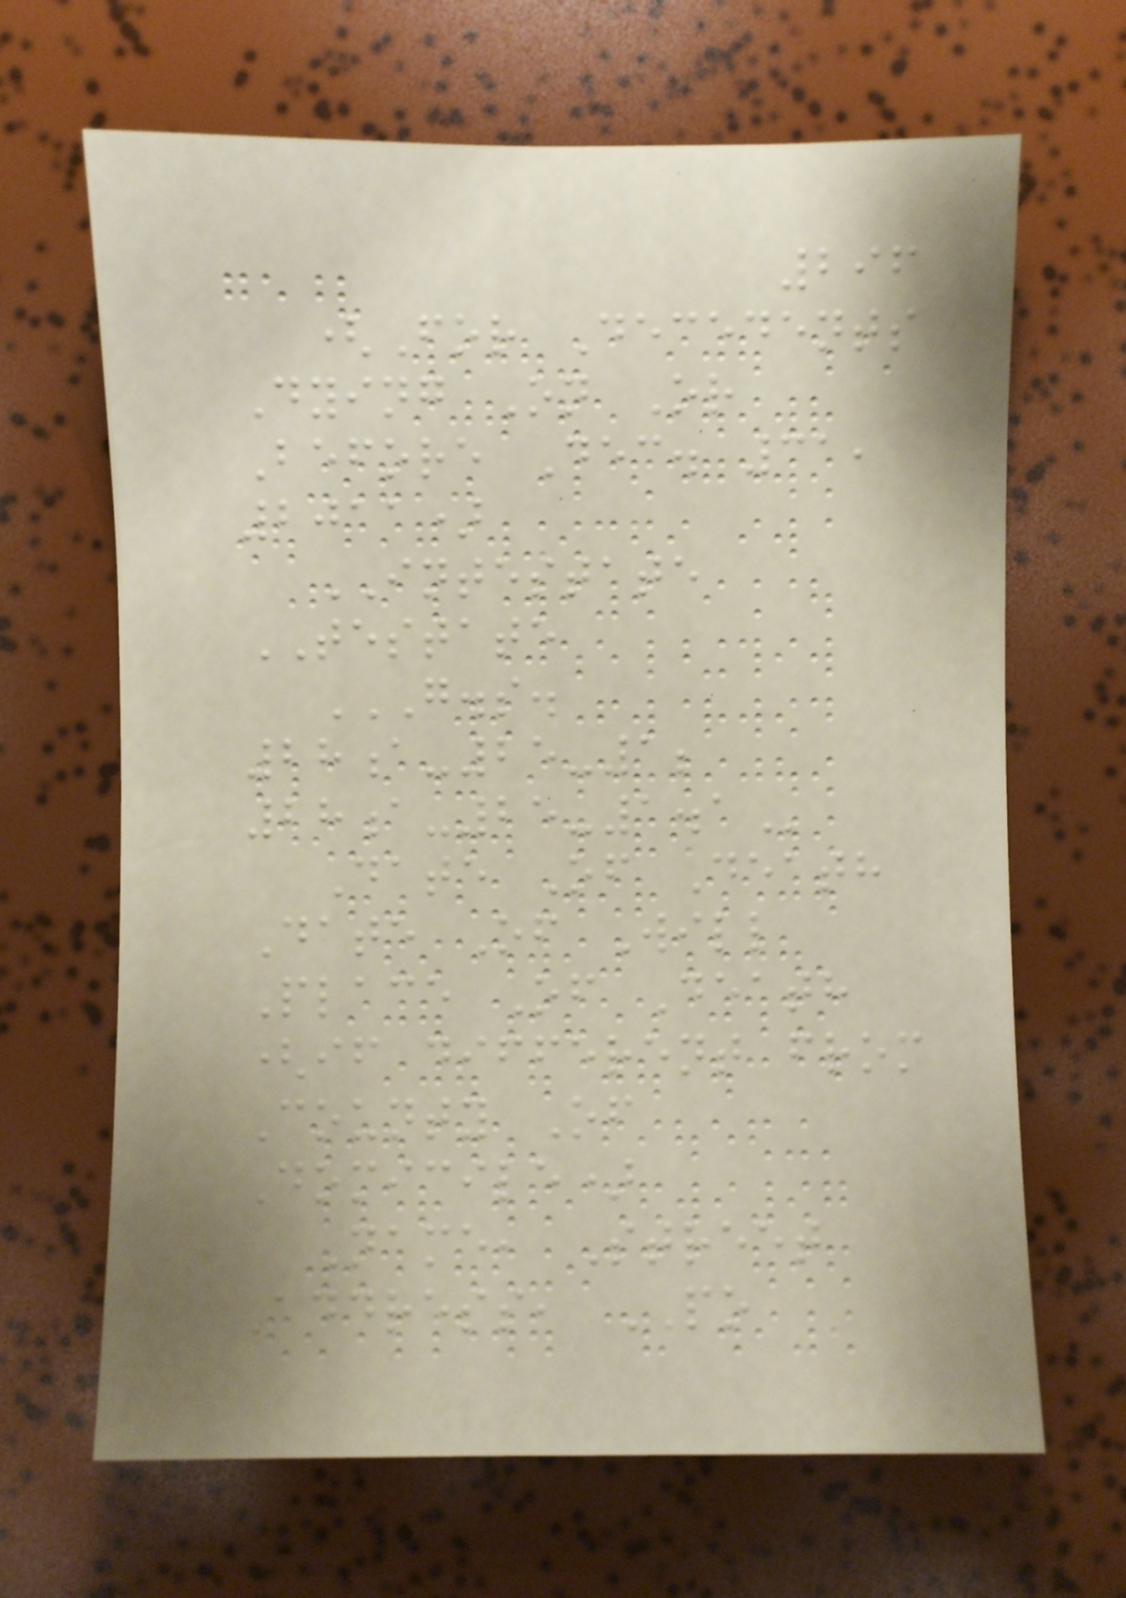296
(For Decedents
Dying On Or
Before Dec. 31,
2011)
INTESTATE
TESTATE
G.S.
28A-25-1;
28A-25-1.1
Date Of Death
Date Of Will
Place Of Death
(if different from
County Of
Domicile)
Name, Street
Address, PO
